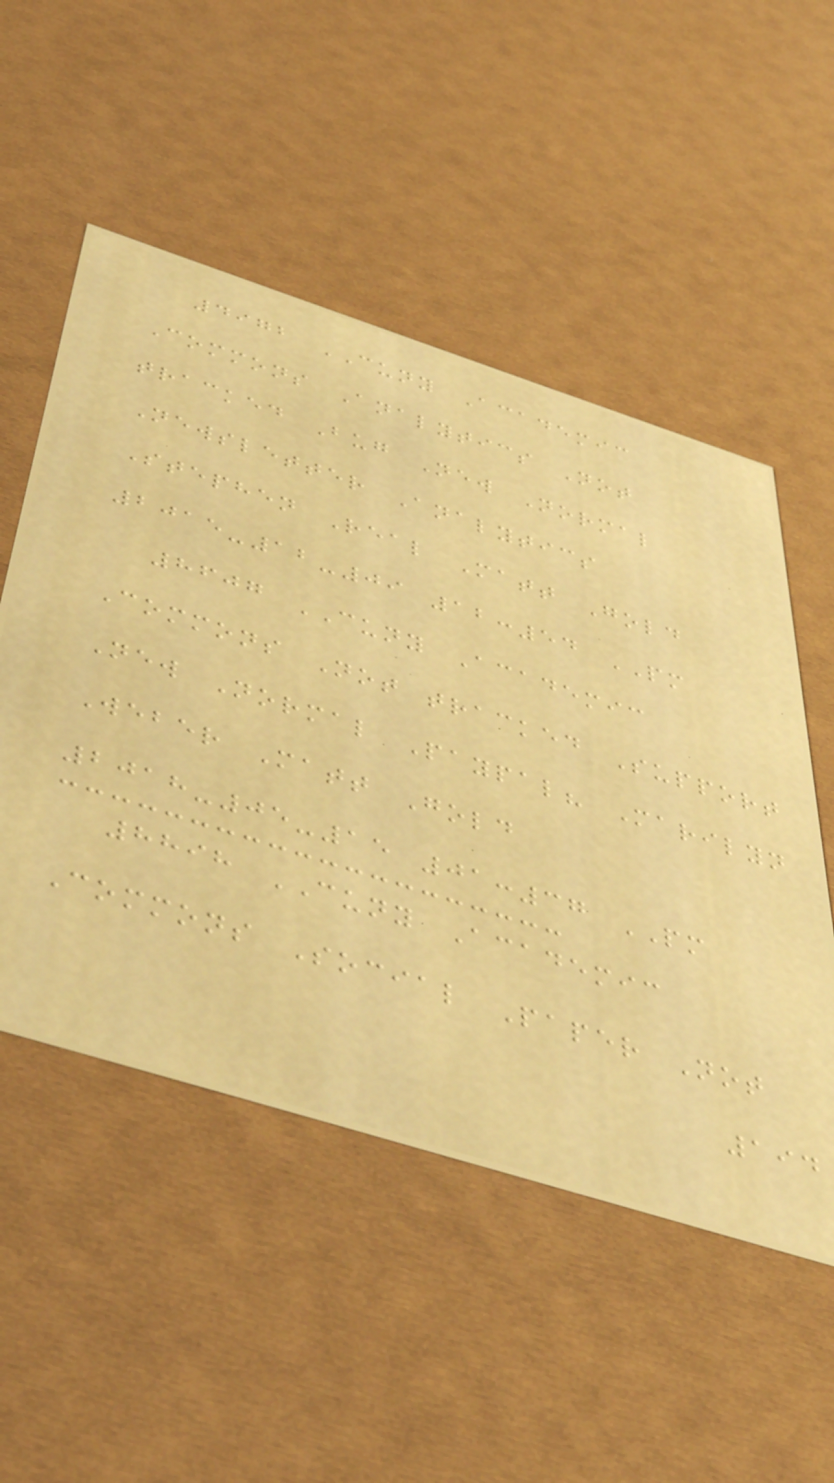4972 CUNY Academic
Commons Analytics Not
tracked Bug New Normal
Newsletter Analytics
Stephen Real Matt Gold
2015-12-09 12:54 PM
8607 CUNY Academic
Commons Not tracked Support
New Normal Paypal? Marilyn
Weber Matt Gold
2018-05-15 01:37 PM
8898 CUNY Academic
Commons Social Paper Not
194
